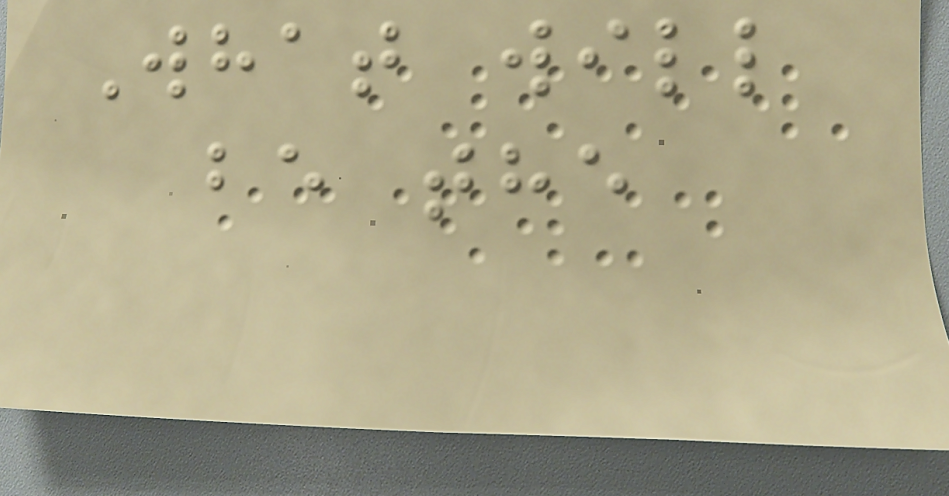What will
be the
